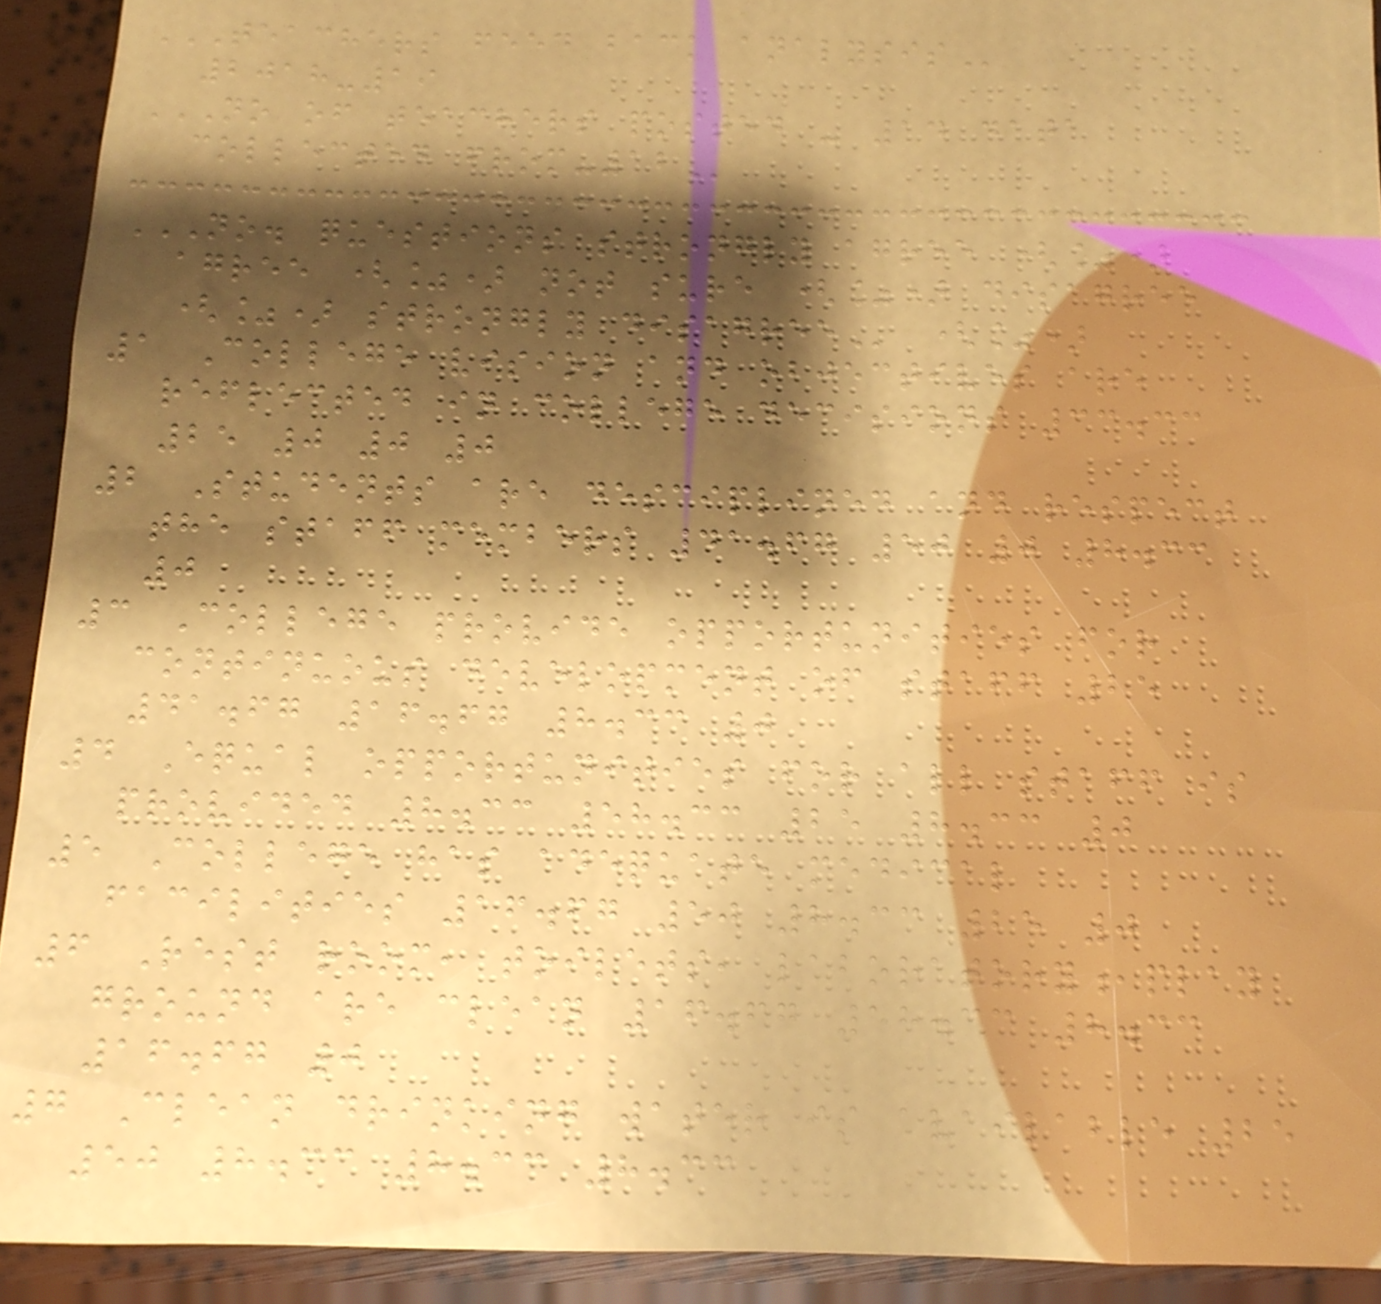TEACHERS FEED BACK ANALYSIS
2018-19
NO OF TEACHERS POSTED - 14 DATA
COLLECTED FROM-12
NO. QUESTIONS STRONGLY AGREE (%)
AGREE (%) NOT SURE (%) DISAGREE
(%) STRONGLY DISAGREE (%)
1 College vision and objectives are
reflected in college decisions 33.33
25 0 0 0
2 Students are desciplined and respect
the staff members 41.67 50 0 8.33
0
3 College provide opportunities for
continuous development of staff 25
41.67 16.67 8.33 0
4 Equal opportunities for all staff is
provided 8.33 58.33 25 8.33 0
5 College has adequate medical
facilities 16.67 50 8.33 25 0
6 Rest room, toilets, laboratory,play
ground are clean 16.67 58.33 8.33
16.67 0
7 Clean drinking water is available 25
50 8.33 8.33 8.33
